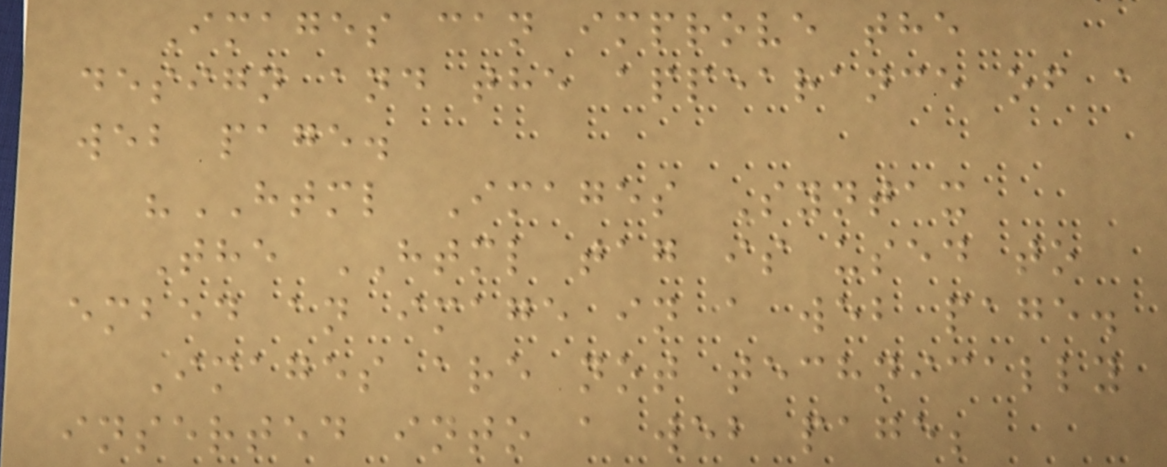Images can improve the
design and the appearance of a
web page.
"HTML Images Syntax
The HTML tag is used to
embed an image in a web page.
Images are not technically
inserted into a web page;
